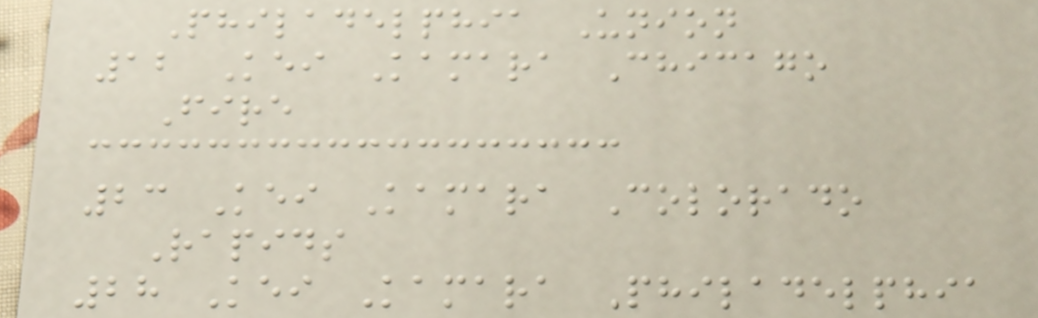Philadelphia Union
12 Kei Kamara Chicago
Fire
23 Kei Kamara Colorado
Rapids
28 Kei Kamara Philadelphia
